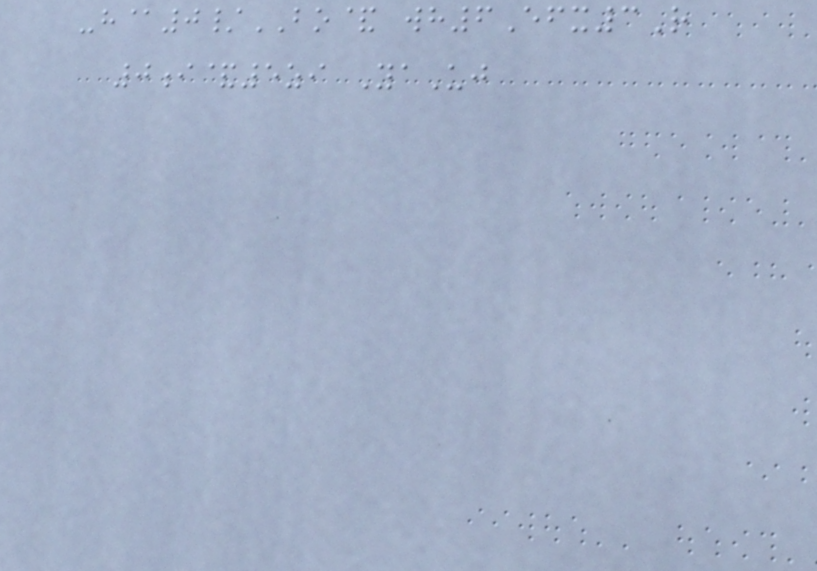-h@0/BO& wh6Efx3R
0i&5zi YaUj
